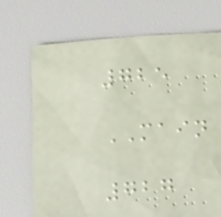725
MAIN
727
